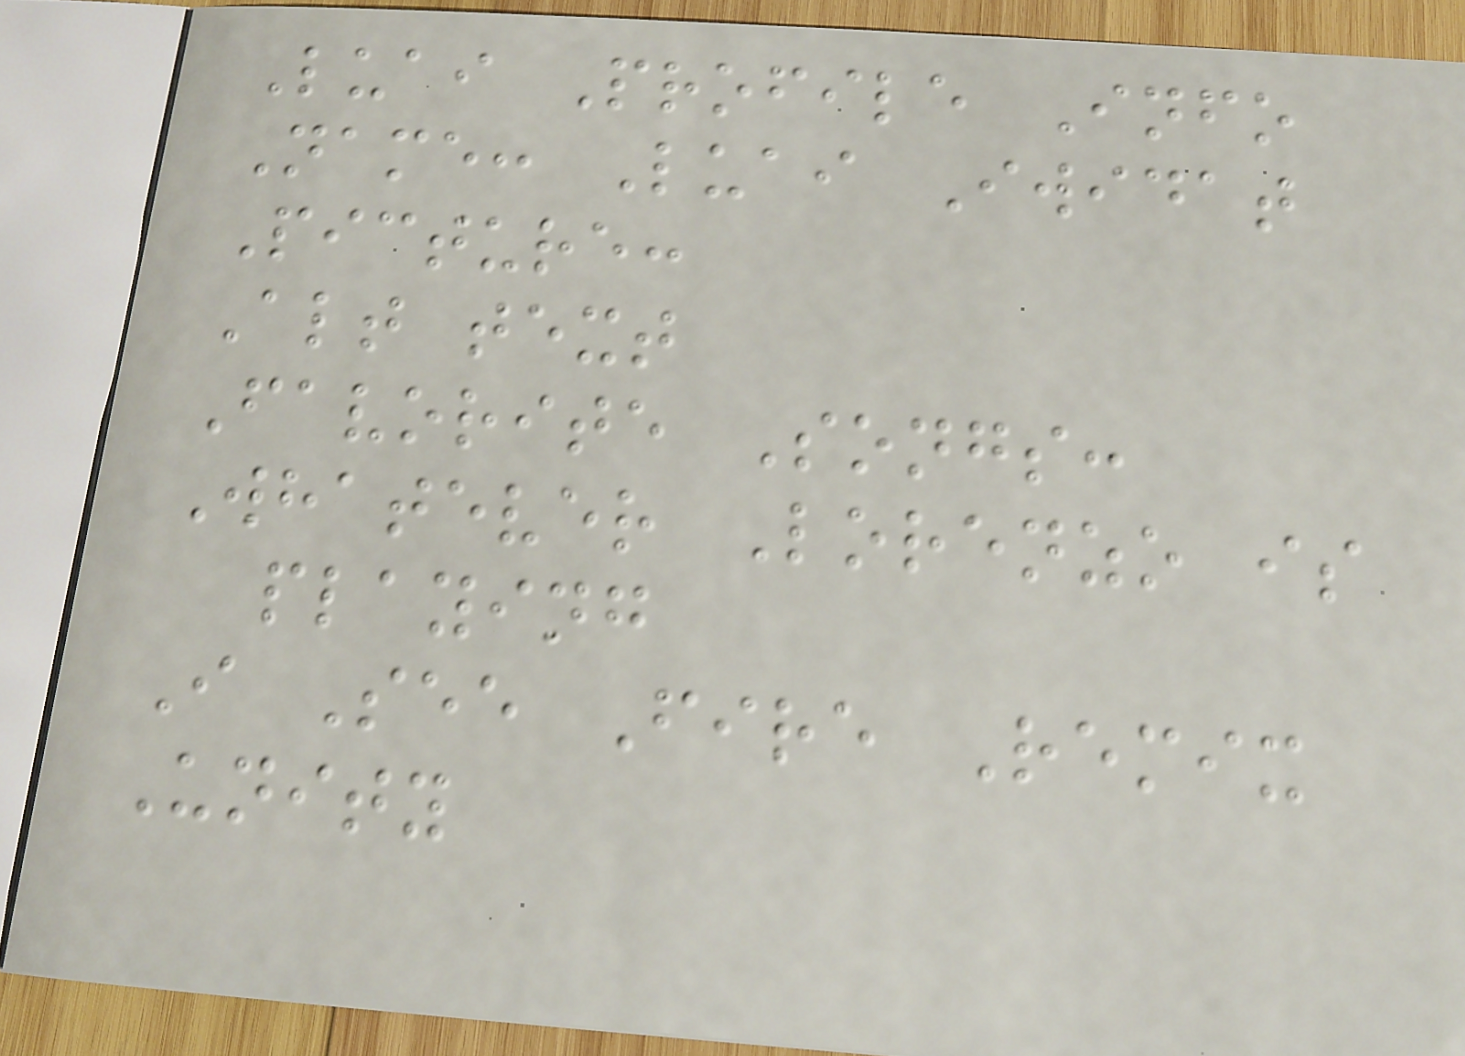Luai Profile Info
Name: Luai Iwidat
Picture:
Alt text
Favorite Songs:
Whatever Lorenzo is
playing
I See Fire Remix
Unity
